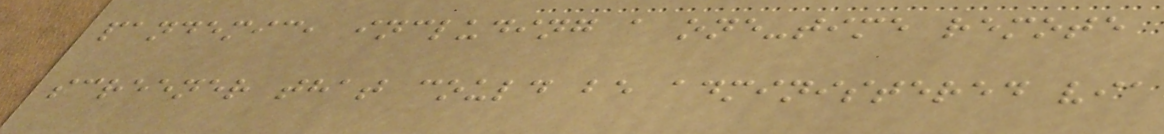pandemic, including a one-time remote
screener that could be administered via
